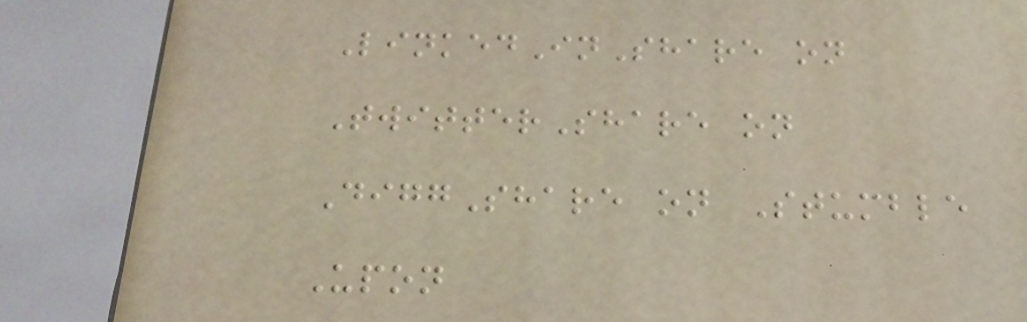LinkedInShare on
TwitterShare on
DiggShare on Stumble
Upon
